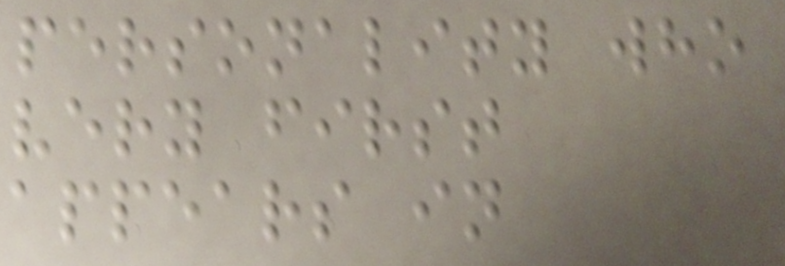personality who
very first
appears in
